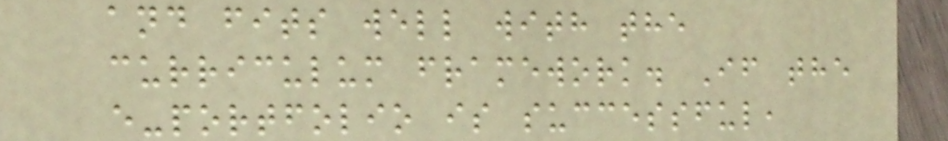and fits well with the
curriculum framework. If the
e-portfolio is successful,
